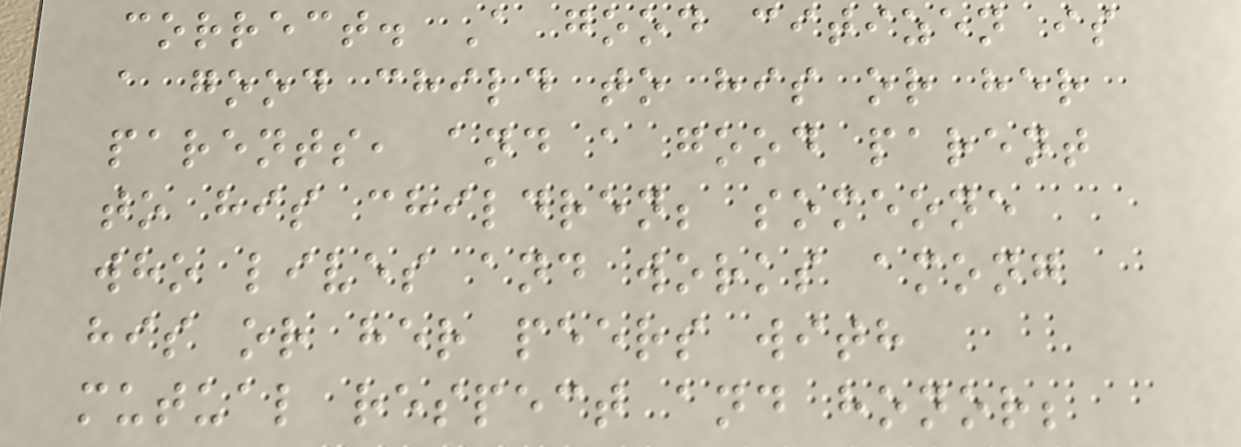correct. A good citizen is
a good child to his or her
parents, and a good parent
to his children; someone
who lives and works among
his or her peers with
mutual respect and honor;
